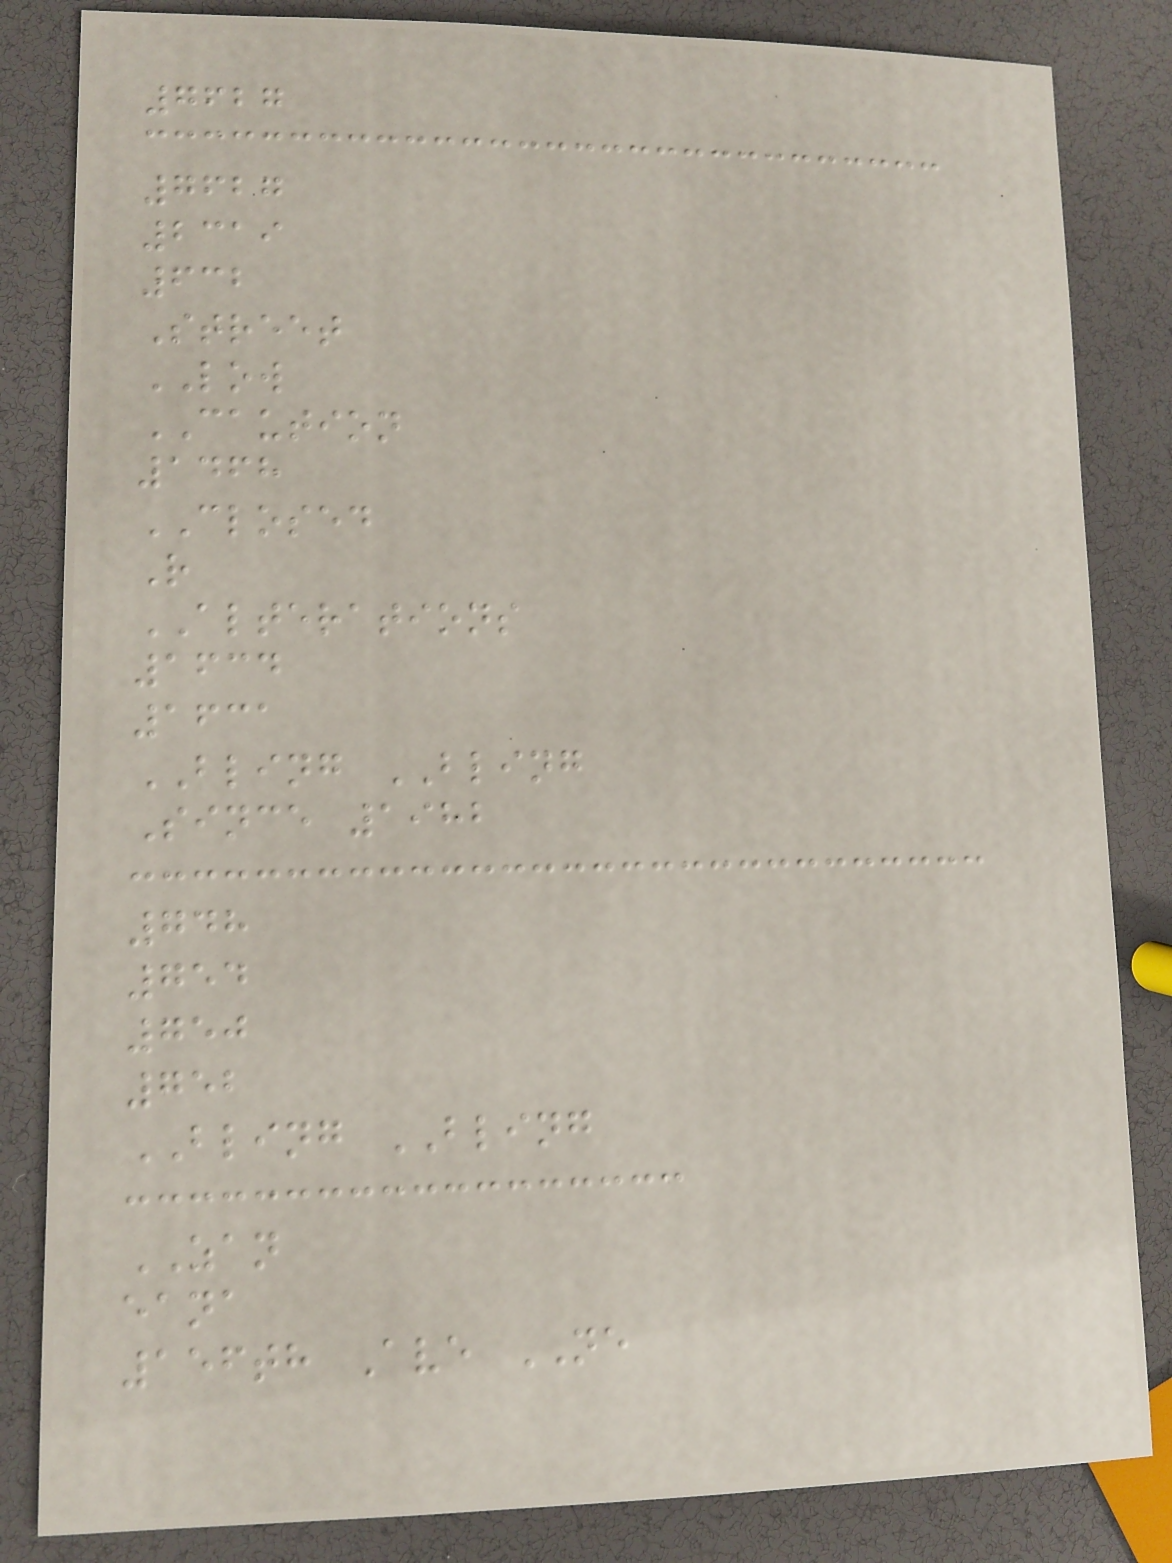7627
7627
2319
632
Street
LOW
CAUTION
1468
CLOSED
R
ALTERATIONS
1634
1631
BLING BLING
Since 1982
748
754
750
752
BLING BLING
ZAN
eana
156th Ave NE
